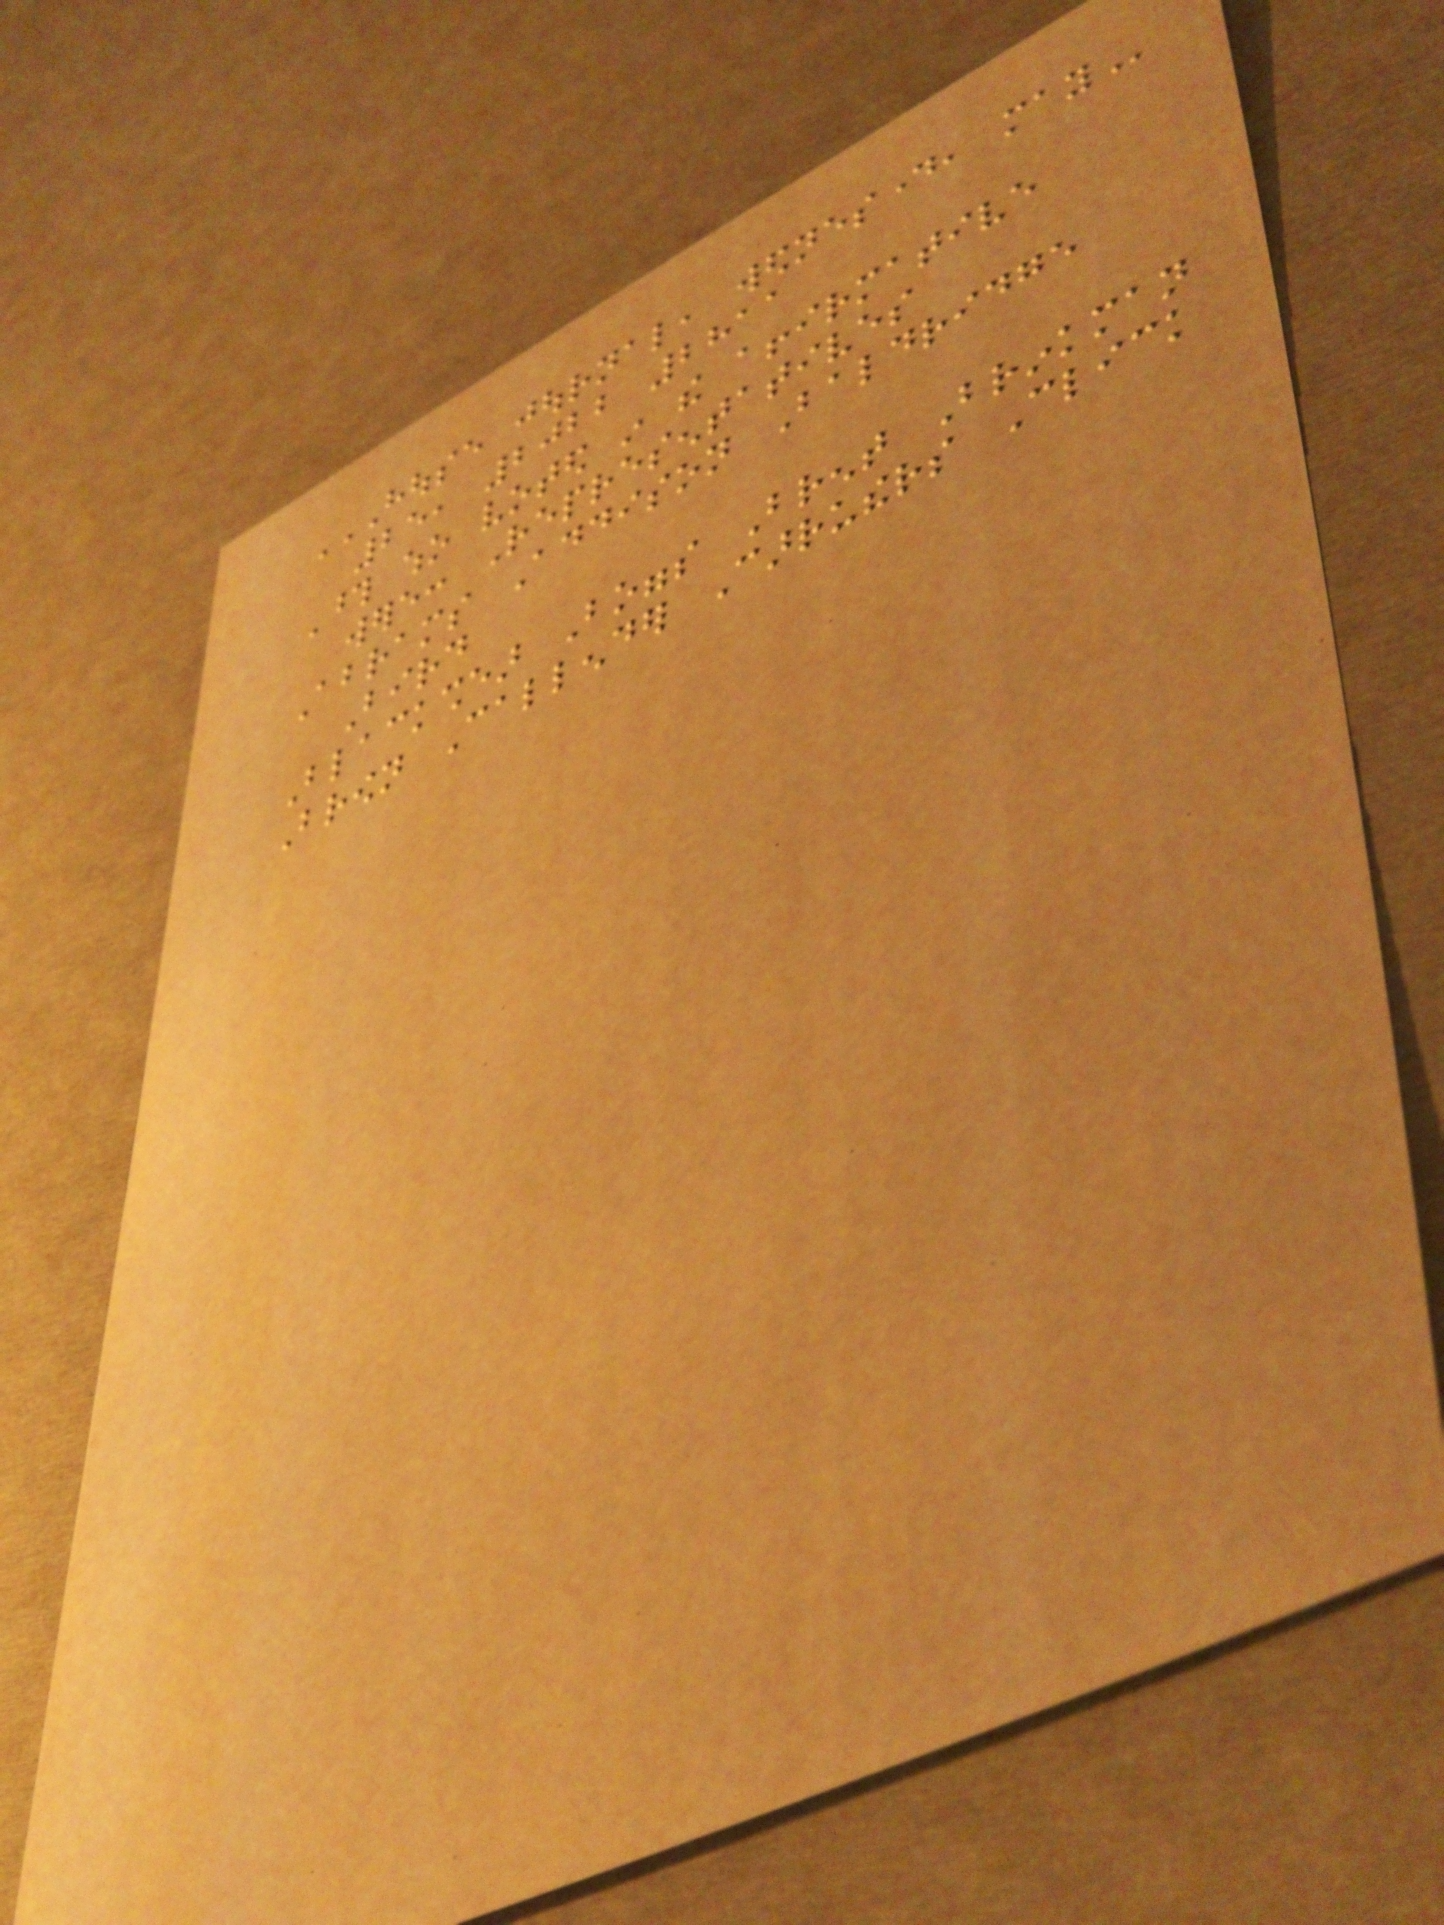HOUSE JOURNAL, WEDNESDAY, MAY
25, 2022 2811
Those who voted in the affirmative
were: Representatives
Abrams Addison Baldridge
Bird
Blackshear Boggs Brent Brinkman
Brown Callender Carruthers Click
